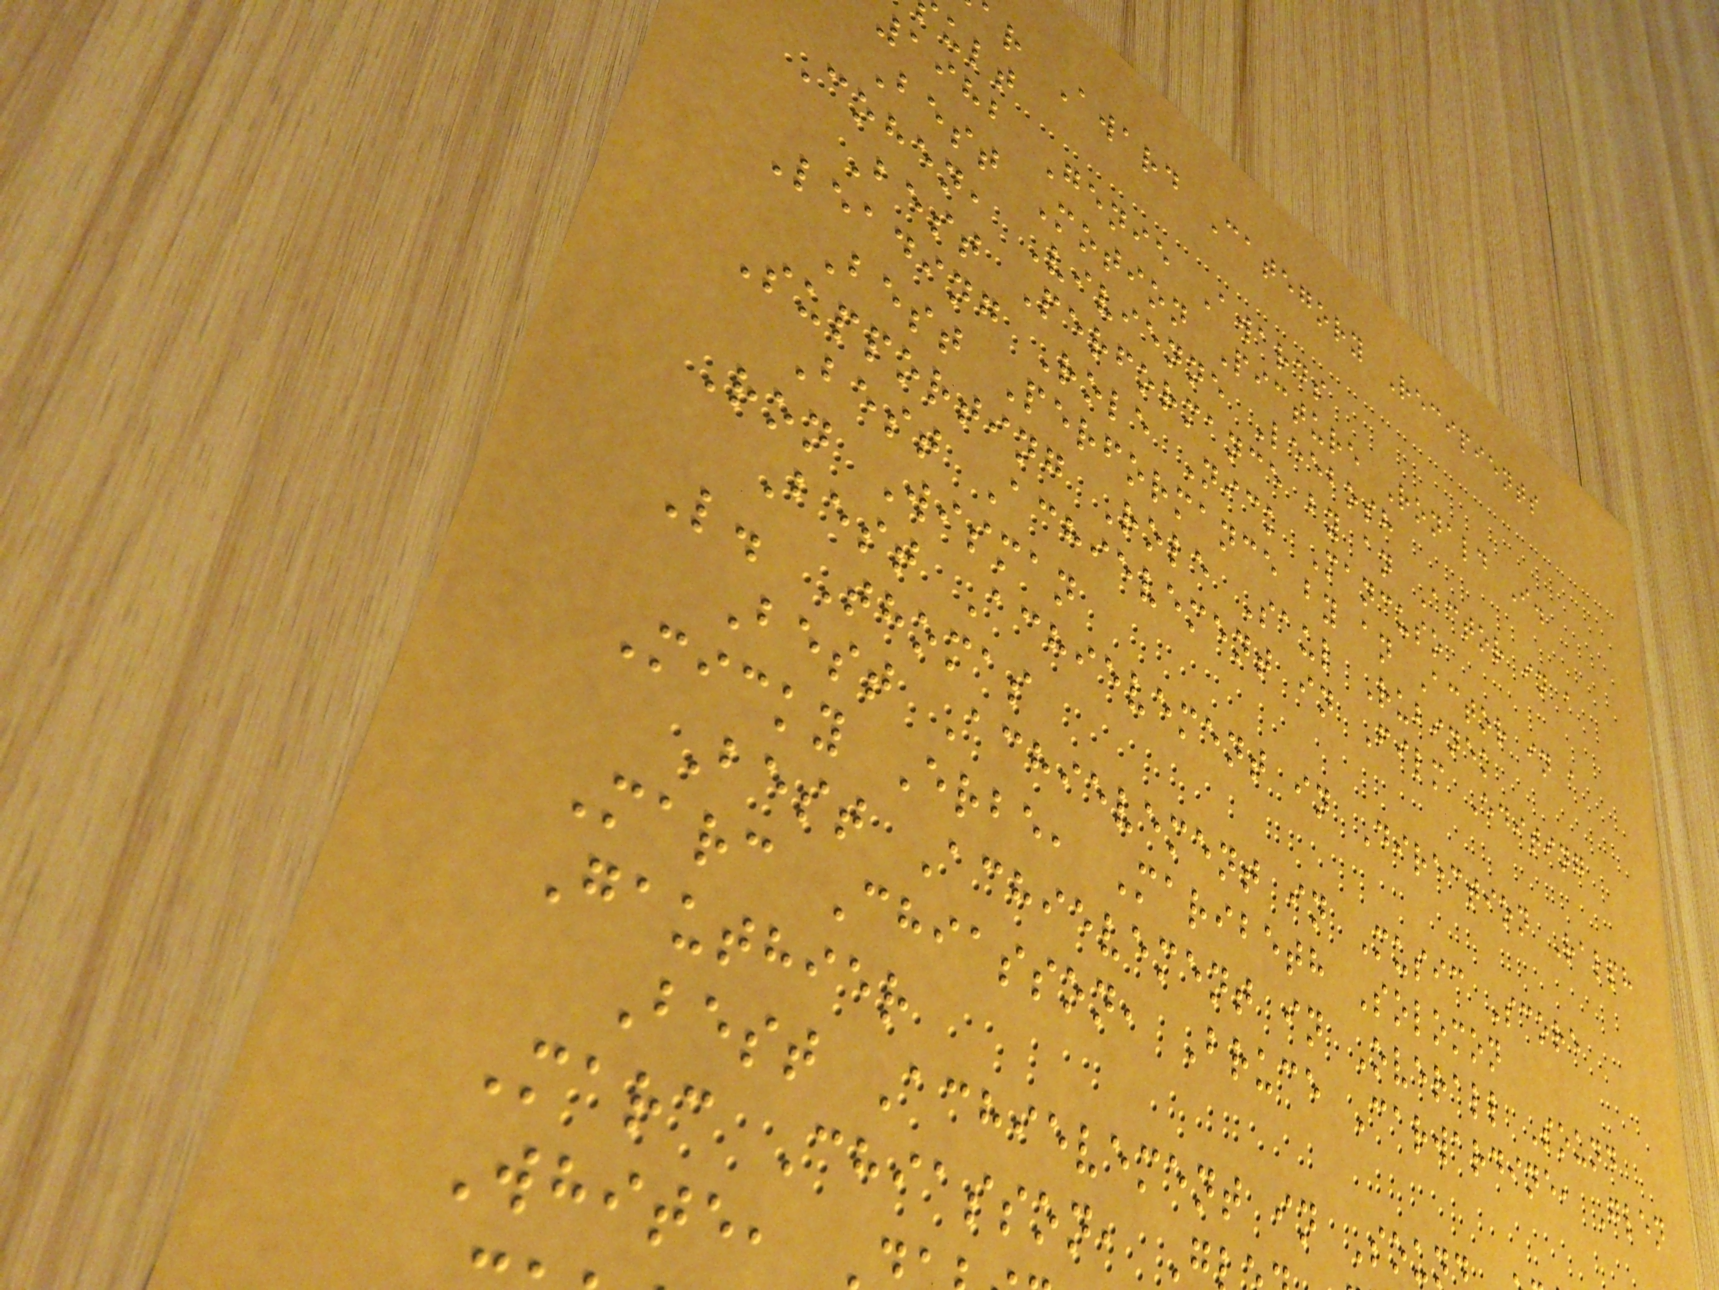ar Award Category Recipients
1982 Genie Awards
Best Motion Picture Ronald I.
Cohen, Vivienne Leebosh
Best Performance by an Actor in a
Leading Role Nick Mancuso
Best Performance by an Actor in a
Supporting Role Saul Rubinek
Best Achievement in Film Editing
Ron Wisman
Best Achievement in Direction Ralph
L. Thomas
Best Achievement in Music Score
Micky Erbe, Maribeth Solomon
Best Achievement in Overall Sound
Marc Chiasson, Bruce Carwardine, Glen
Gauthier
Best Achievement in Soun
Marc Chiasson, G
